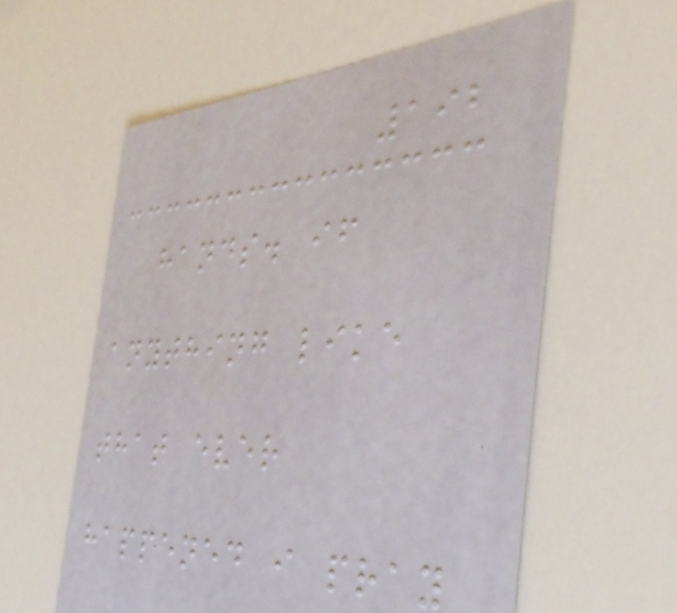192
hands. if
anything like
that ever
happened i pray
